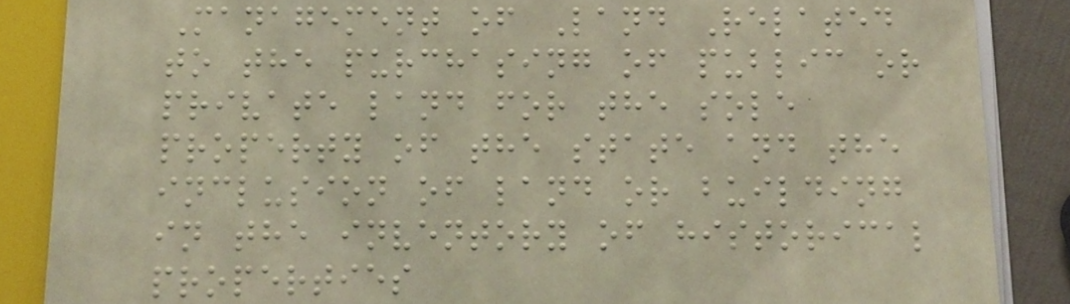Management of Land Related
to the purchasing of public or
private land for the sole
property of the state and the
inclusion of land or building
in the inventory of historical
properties
